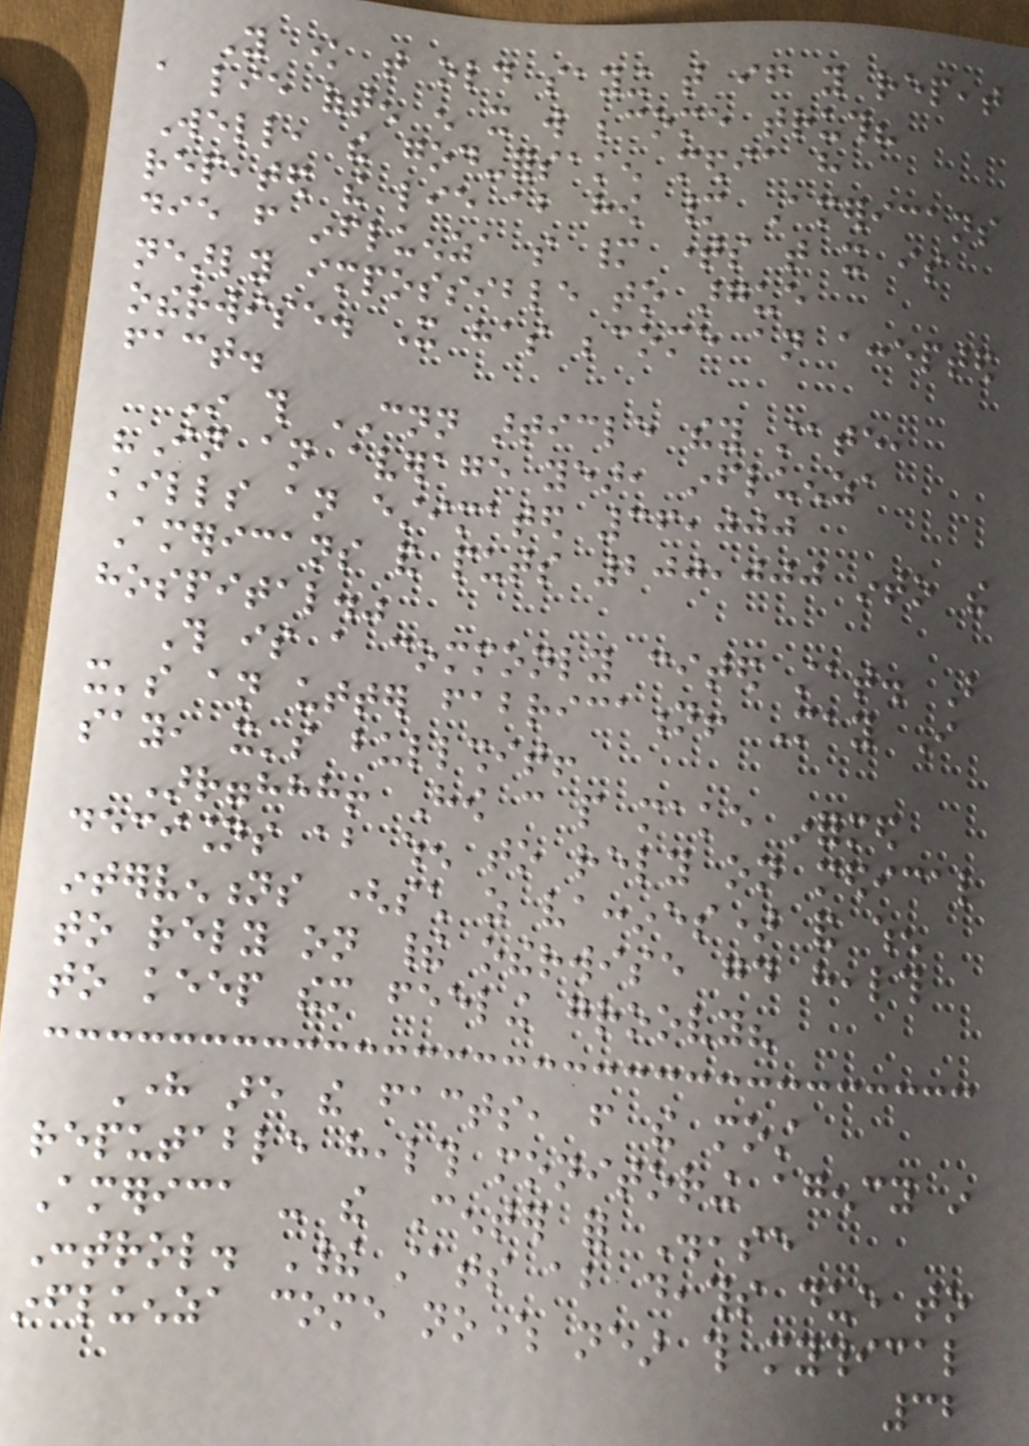You know that old saying that if you repeat
a lie often enough it will become truth?
Well, the god-forsaken media have
repeated the lie about how many Americans
die from influenza so many times that it is
nearly impossible to argue
otherwise. It has become an accepted
fact.
In this CNN article they state,
"In an average year, influenza
kills an estimated 36,000
Americans and puts 200,000 into the
hospital."
This is a commonly cited stat. But
it's an utter fabrication! May I
say, it's bullshit!
Arrgghhh! How can people make informed
decisions about when to rely on medical
interventions (such as vaccines) and when
to rely on their otherwise good health
to keep them feeling groovy?
Here are the facts, from the most
reputable health monitoring agency in
America - the Center for Disease
Control. Their stats about deaths due to
influenza come nowhere near this mythical
32
